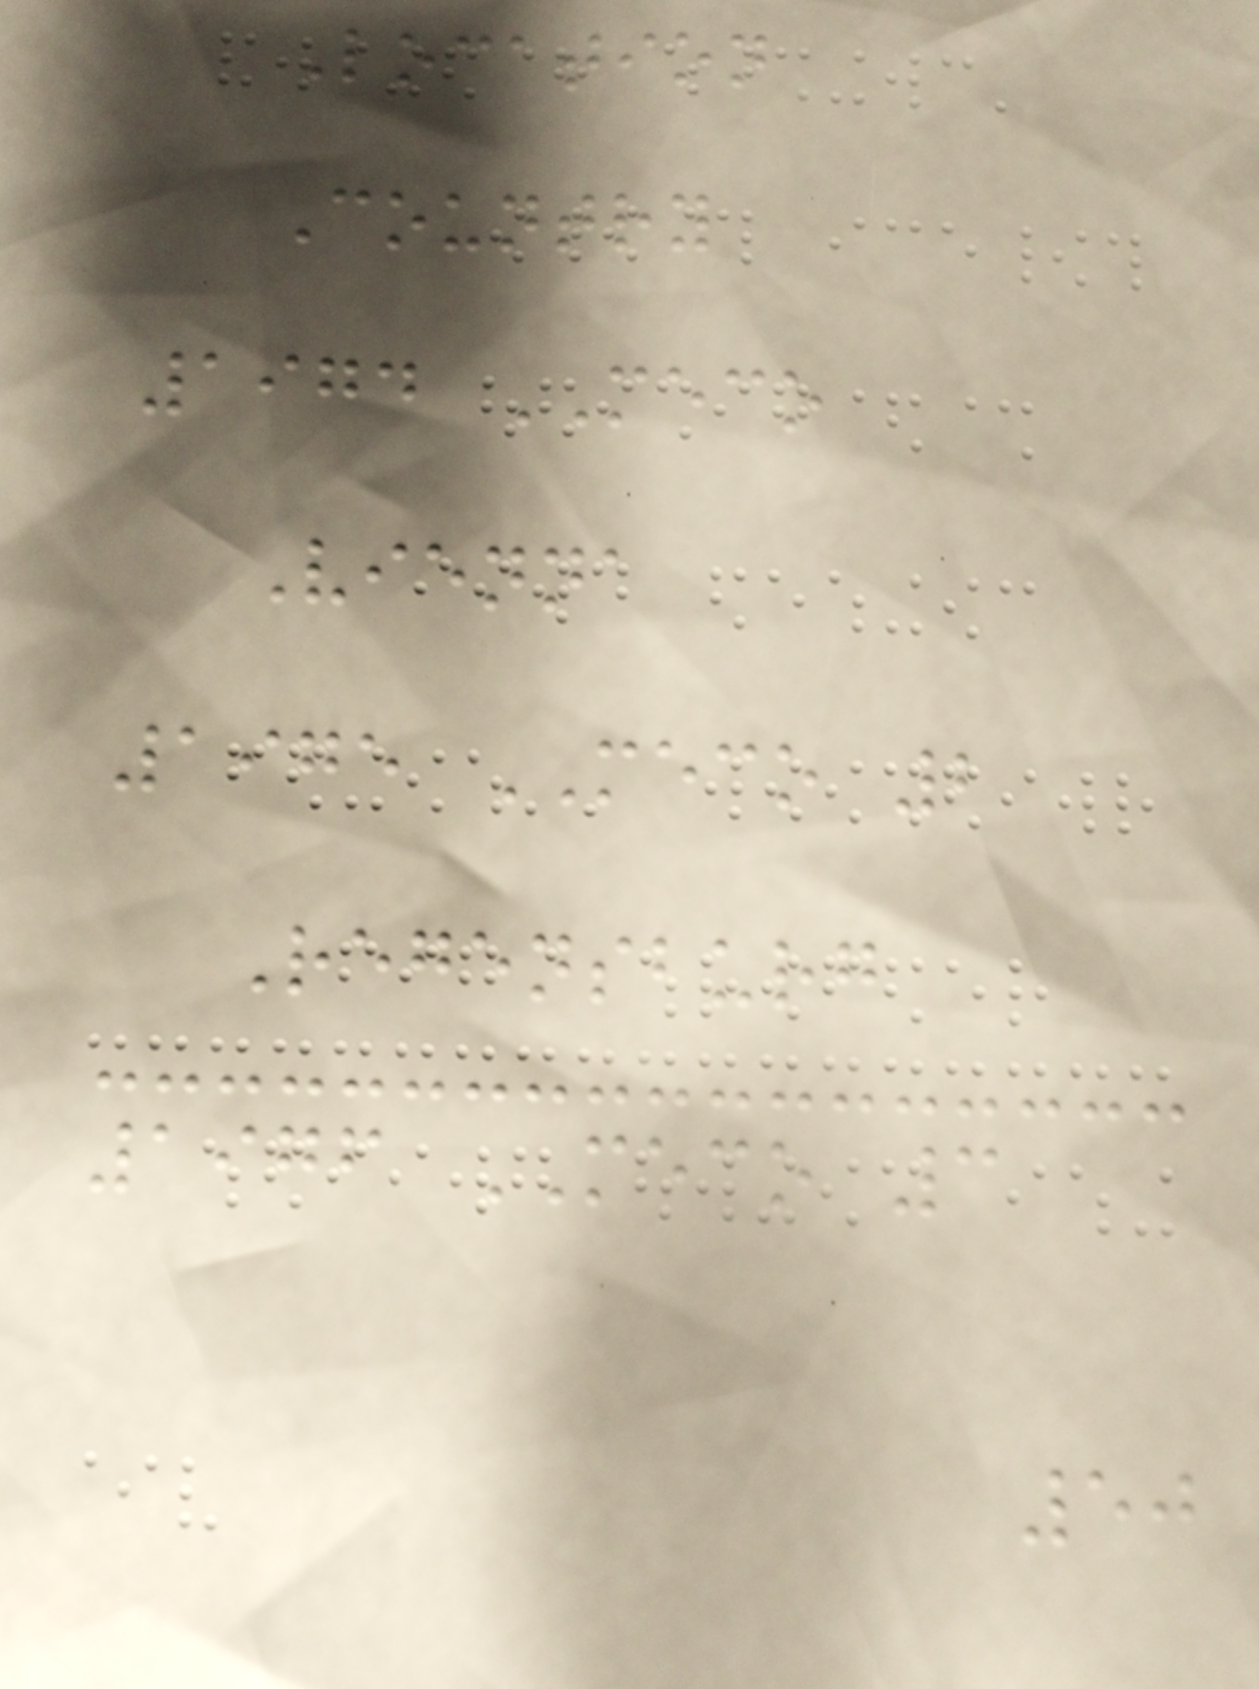Location
Country
1974 MECO
Vienna
1975 MECO 2
Regensburg
1976 MECO 3
50
